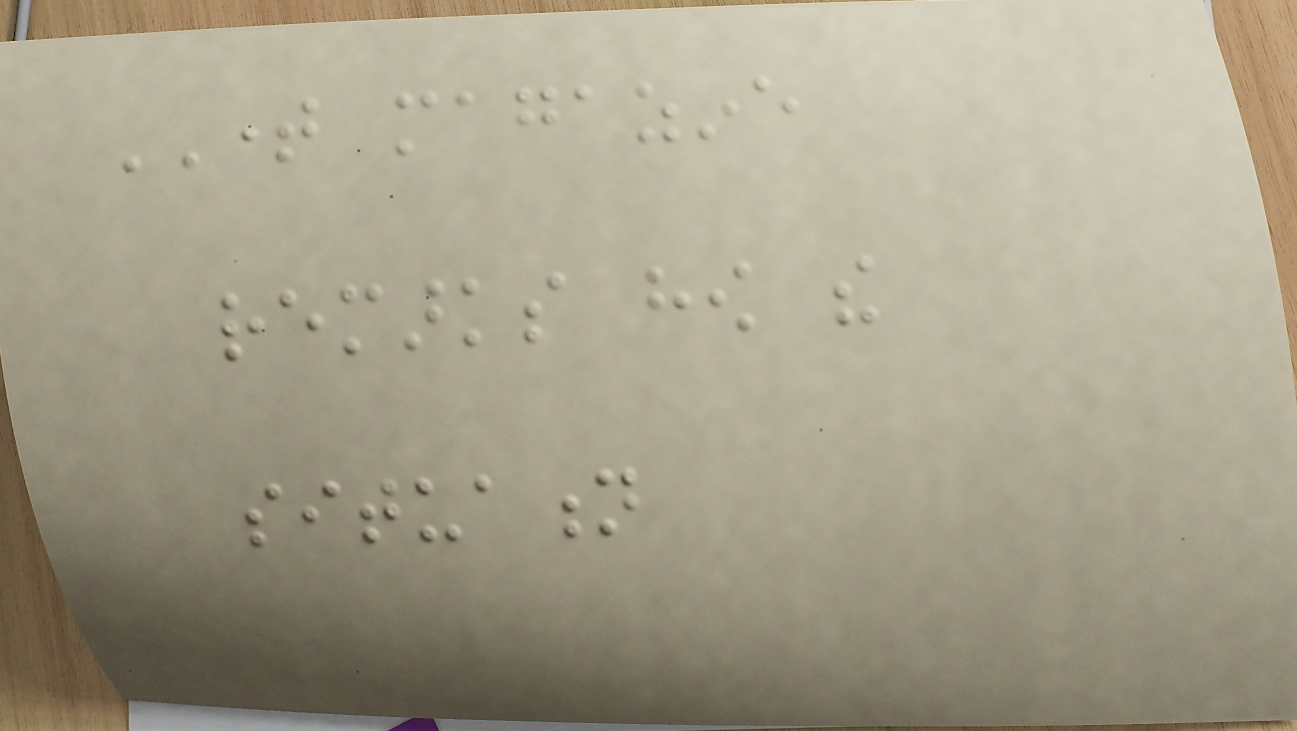TIME magazine
remarks how the
situation
